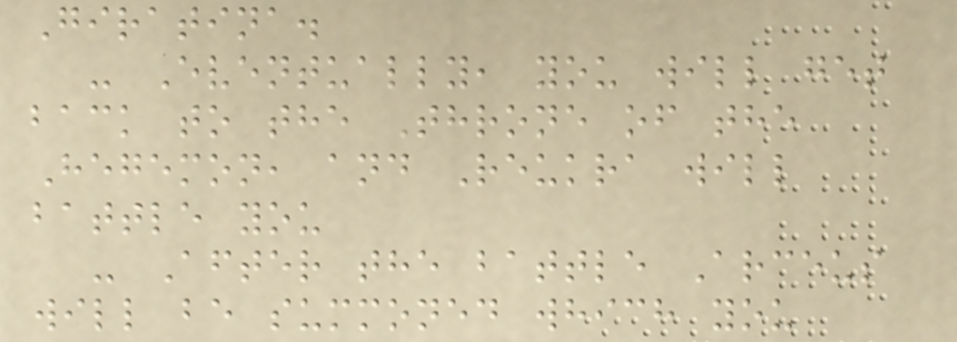Giratina.
- Eventually, you will get
back to the Throne of the
Hegemon, and Reukra will
battle you
- After the battle Arceus
will be summoned which you
